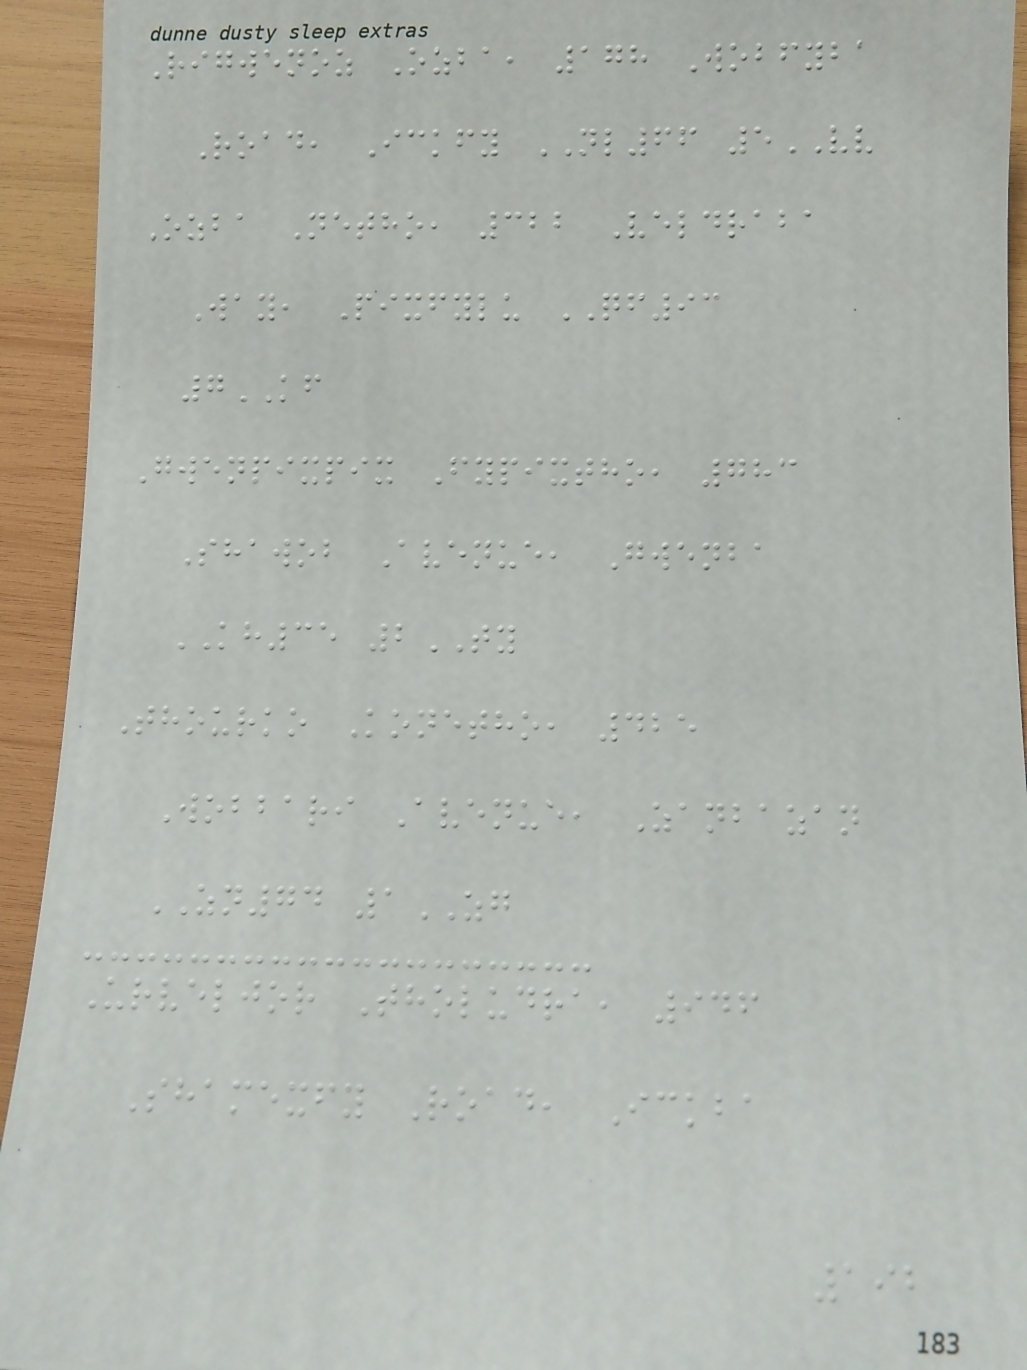Rigwenoz Ozba, 178 Wobfyba
Road, Ickfy NL66 5VV
Ozba Netho, 322 Veldraba
Way, Pixfylu QF93
7KF
Gwenpixpix Fypixtho, 783
Shawob Avenue, Gwenba
KH35 2TY
Thourko Konetho, 425
Wobbari Avenue, Zanbazan
ZN74 1ZG
Urveljor Tholudra, 946
Shamexfy Road, Ickba
192
